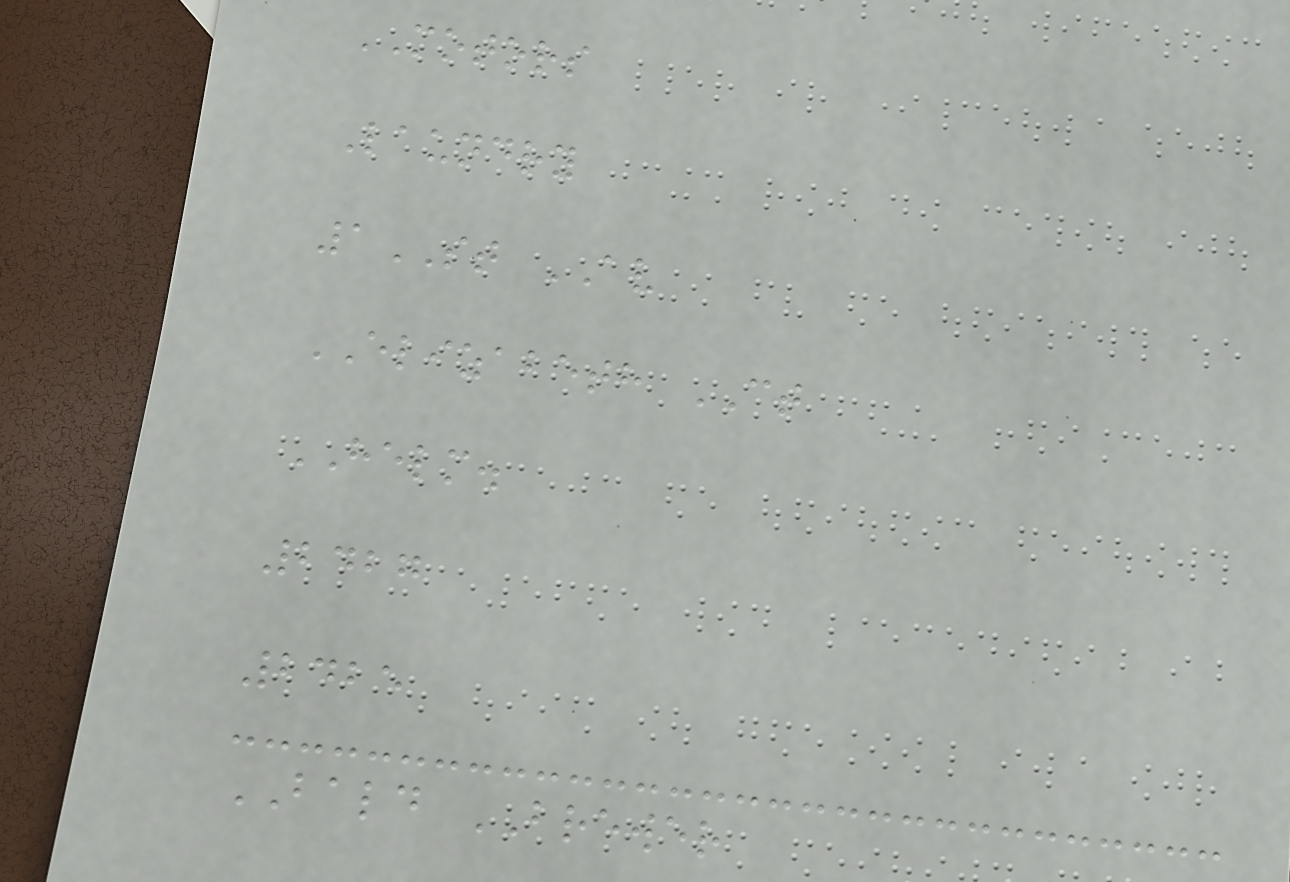MOTORS
Laundry
1ST AV
ELIZABETH CT
HELM.
2427
2425
BALD BREWER
